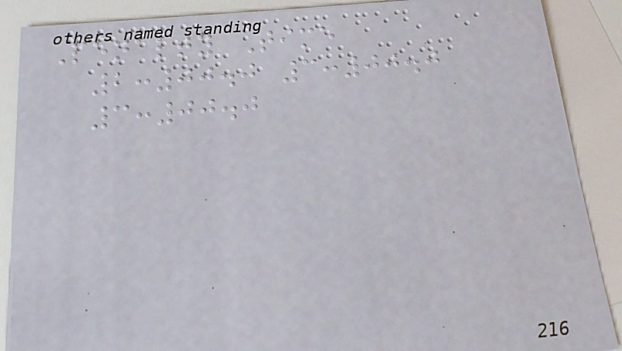Penalty Time
2:00.0 3:00.0
3:00.0
